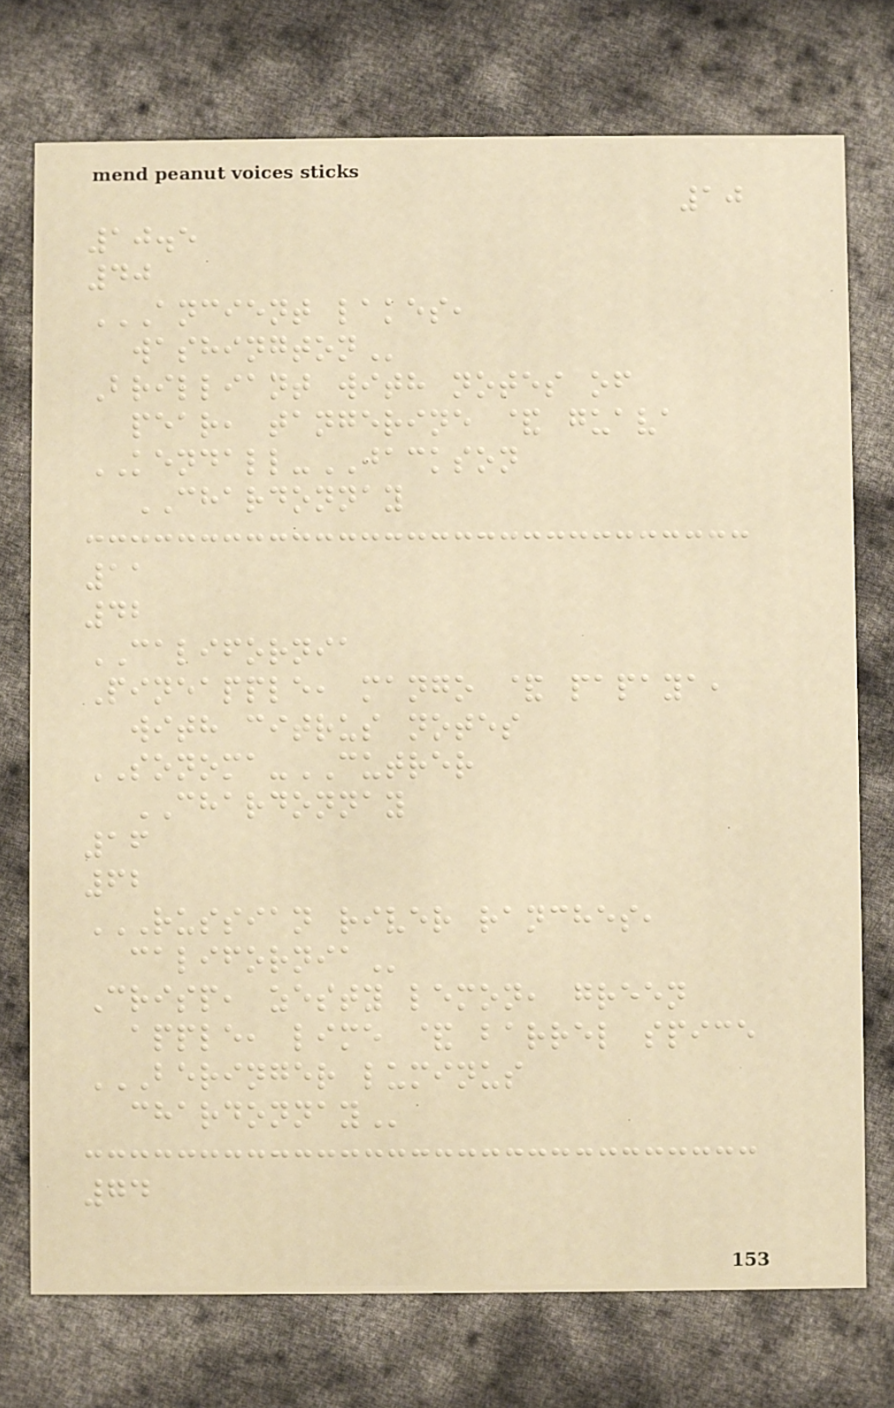10
10.5
40
ANCIENT LAKES,
WASHINGTON
Brilliant with notes of
pear, tangerine & guava
KENDALL-JACKSON
CHARDONNAY
11
42
CALIFORNIA
Pineapple, mango & papaya,
with citrus notes
SONOMA-CUTRER
CHARDONNAY
16
62
RUSSIAN RIVER RANCHES,
CALIFORNIA
Crisp, zesty lemon, green
apple, lime & barrel spice
BERINGER LUMINUS
CHARDONNAY
74
